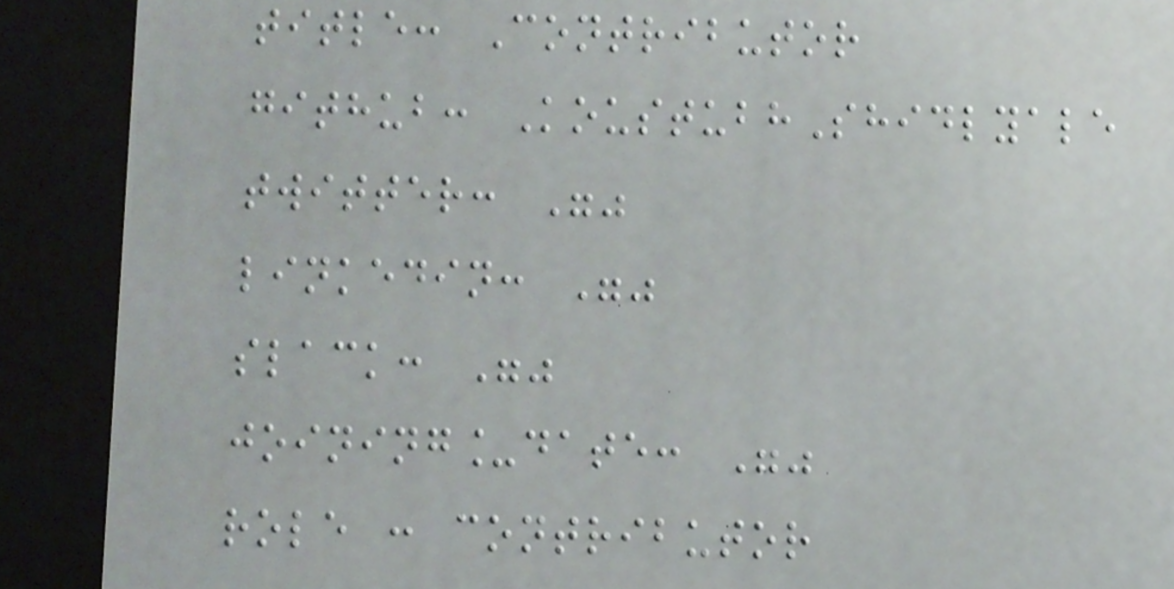title: Contributor
github: KoustubhShidlyale
twitter: ""
linkedin: ""
slack: ""
joining_date: ""
role : contributor
